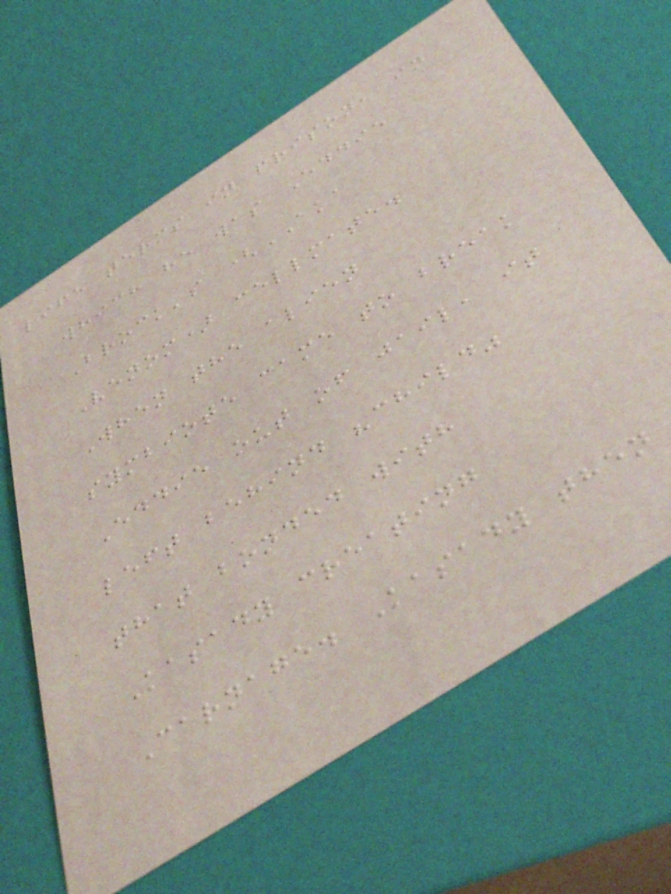life terms in prison, in
which he was Eddie
Brock's (AKA
Venom) cellmate.
When the alien
symbiote came to break
Eddie out of jail, it
left behind "child"
that bonded with
Kasady creating
Carnage. Kasady then
